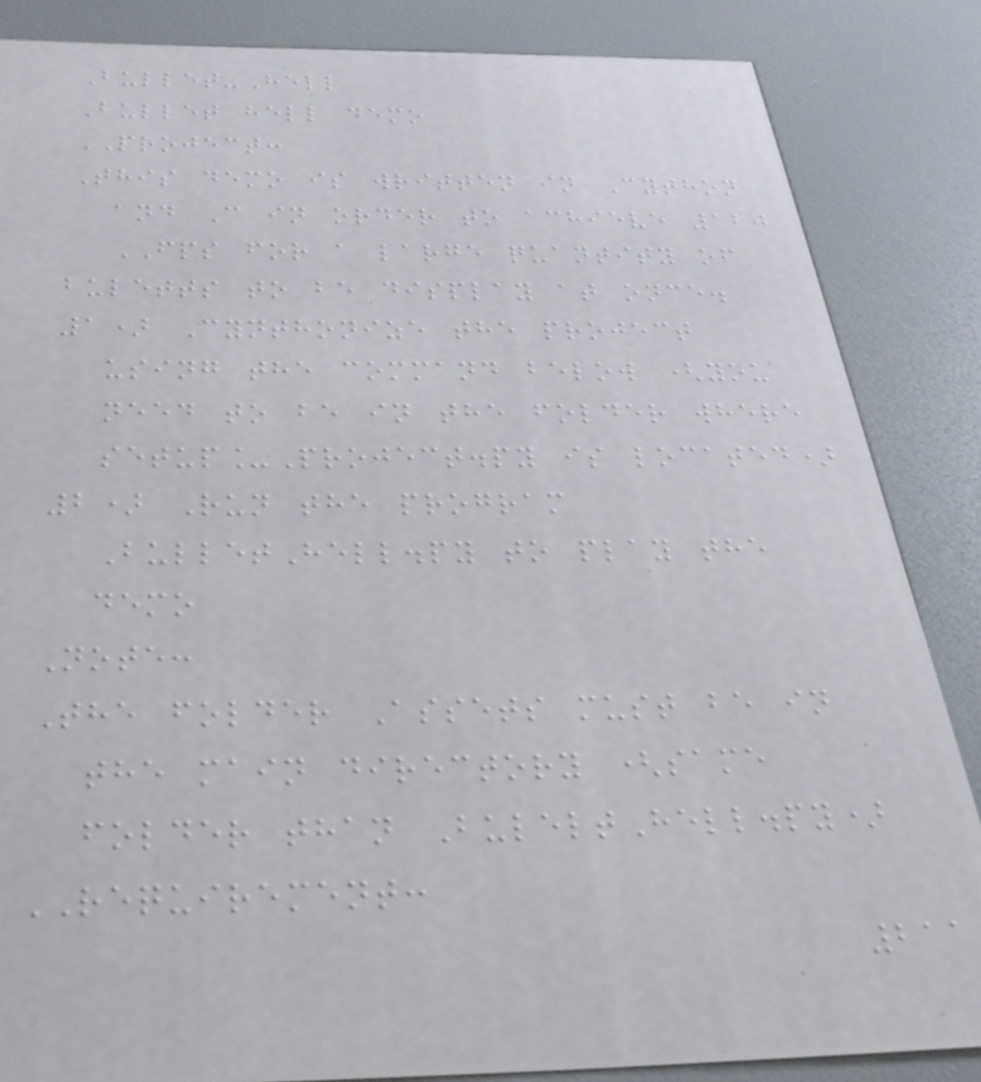Bullet-Hell
Bullet hell demo
PROJECT:
This demo is written in Cython
and C in order to achieve 120
FPS for a large quantity of
buletts to be display at once.
1) Cynthonize the project
using the command below (you
need to be in the folder where
setup_Project.py is located)
2) Run the program
BulletHell.py to play the
demo
Note:
The folder Assets must be in
the main directory (same
folder than BuleltHell.py)
REQUIREMENT:
211
